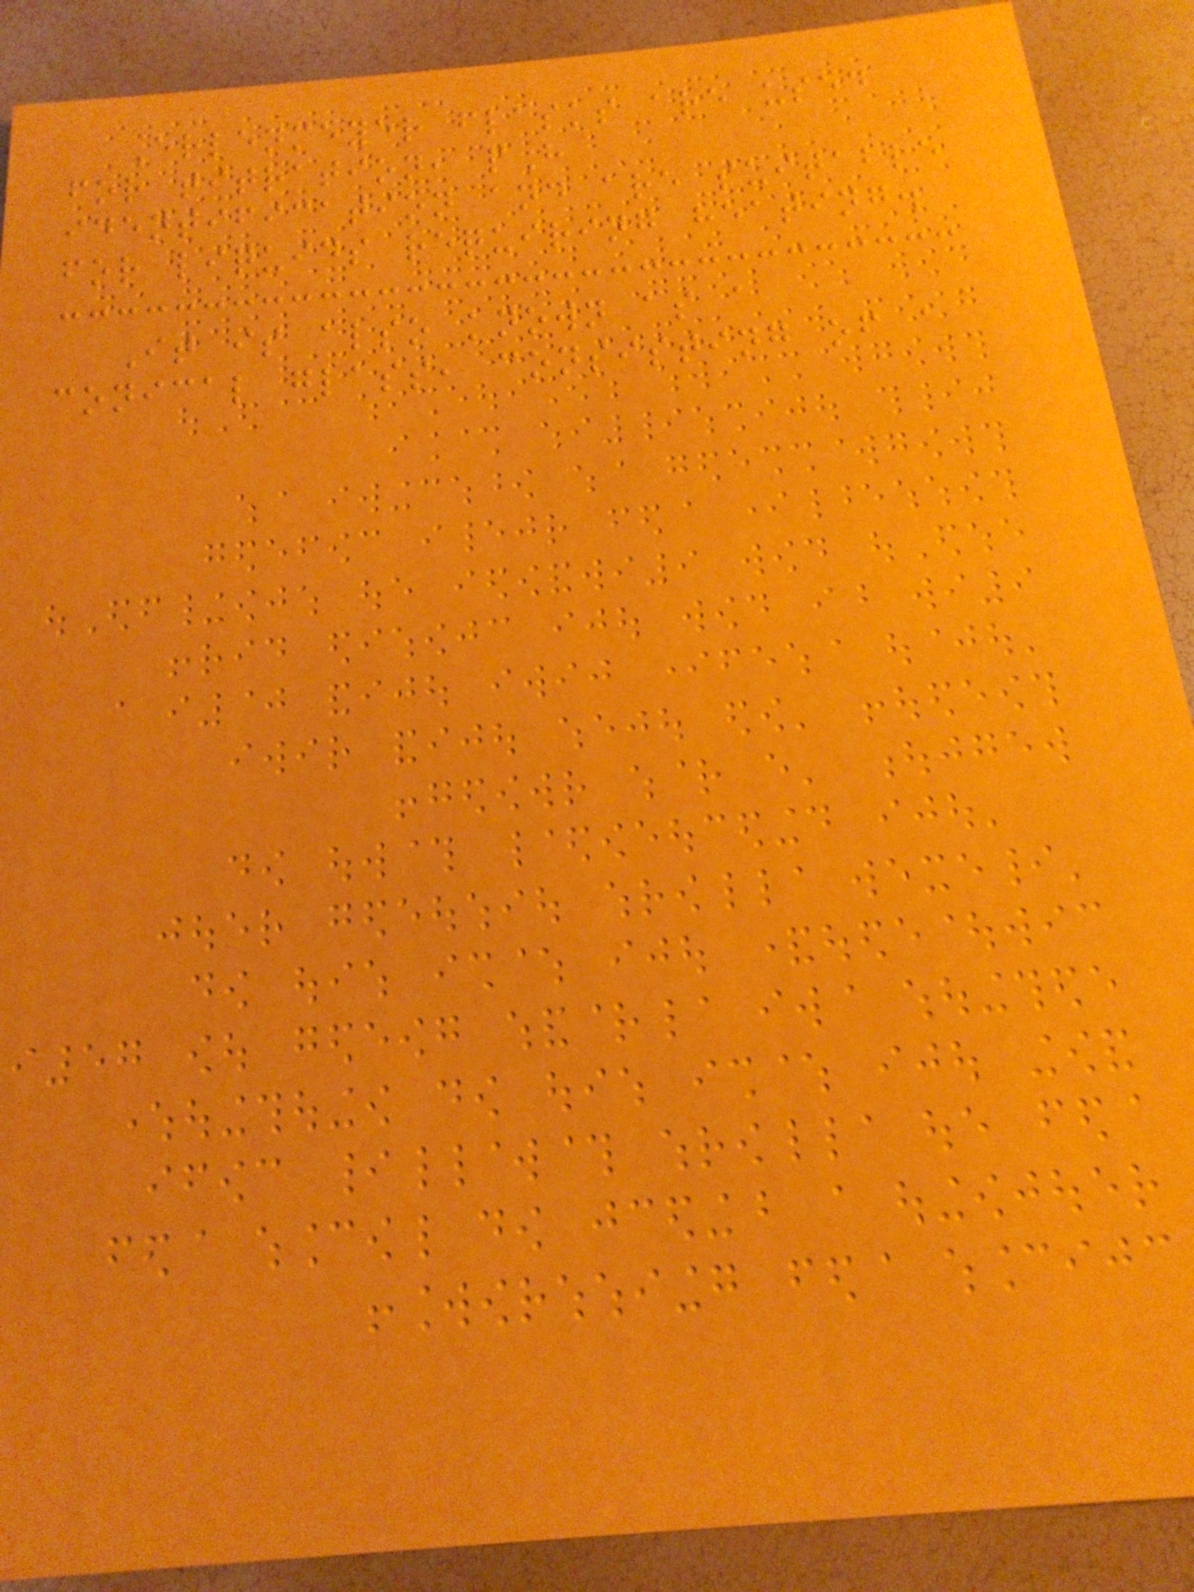Erlenmeyer flasks are used
for titration, pH
identification and are suitable
for liquids requiring heating.
It is also known as a
conical glass, consisting of a
